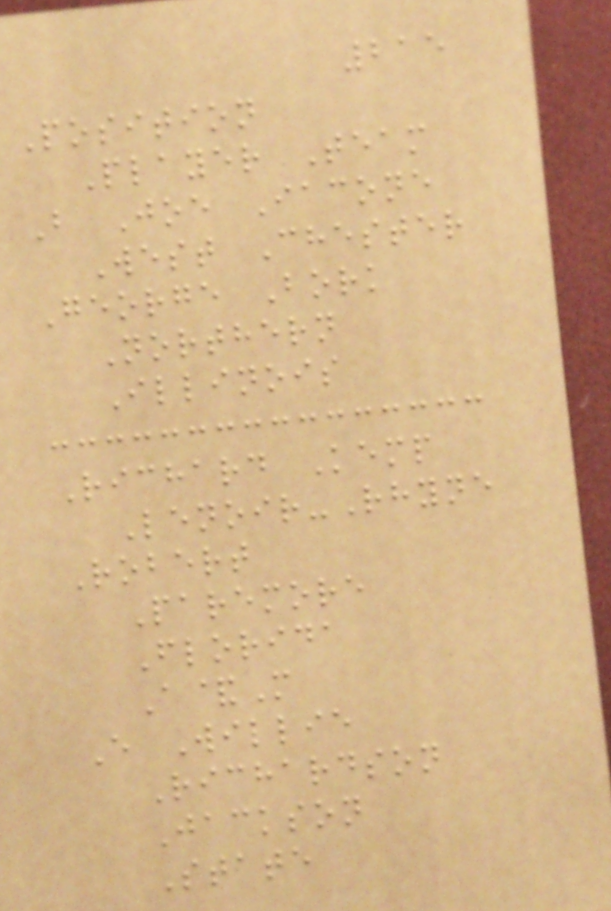215
Position
Player Team
B Joe Iacone
West Chester
George Bork
Northern
Illinois
Richard Kemp
Lenoir-Rhyne
Robert
Paremore
Florida
A&M
E Willie
Richardson
Jackson
State
